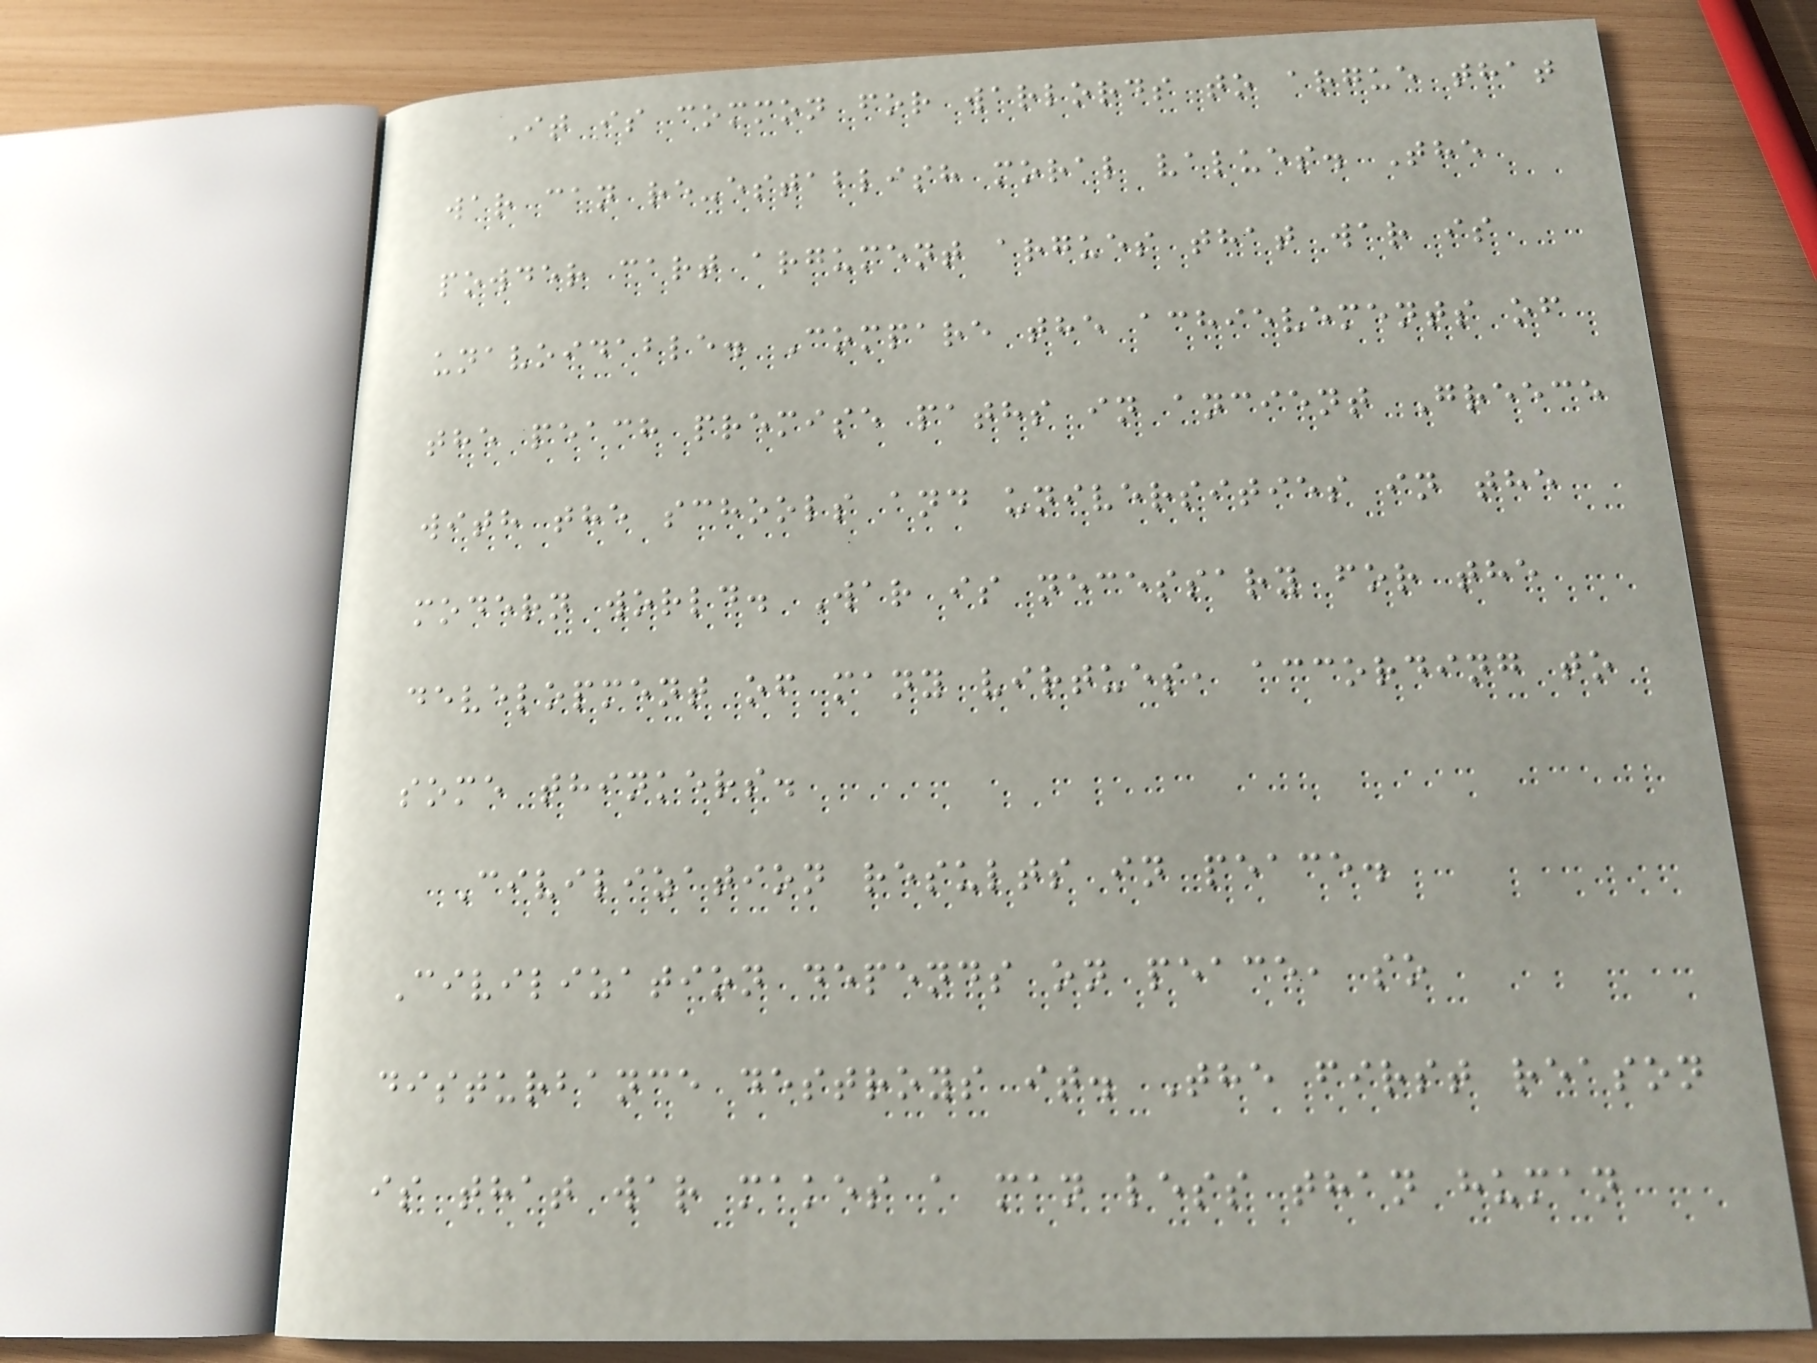It is common for warlords to argue that
war can re-establish moral values. The
powder cart argument argues that war is
unavoidable. Compare the achievements of
the peach premise paths in ancient Greece
with the schools and universities in the
modern world. War is necessary for the
development of many virtues, according to
some thinkers.
Civilization results in peace.
Civilization depends on peace, so
disturbance destroys it. The first reason
is that war makes a man less than human
